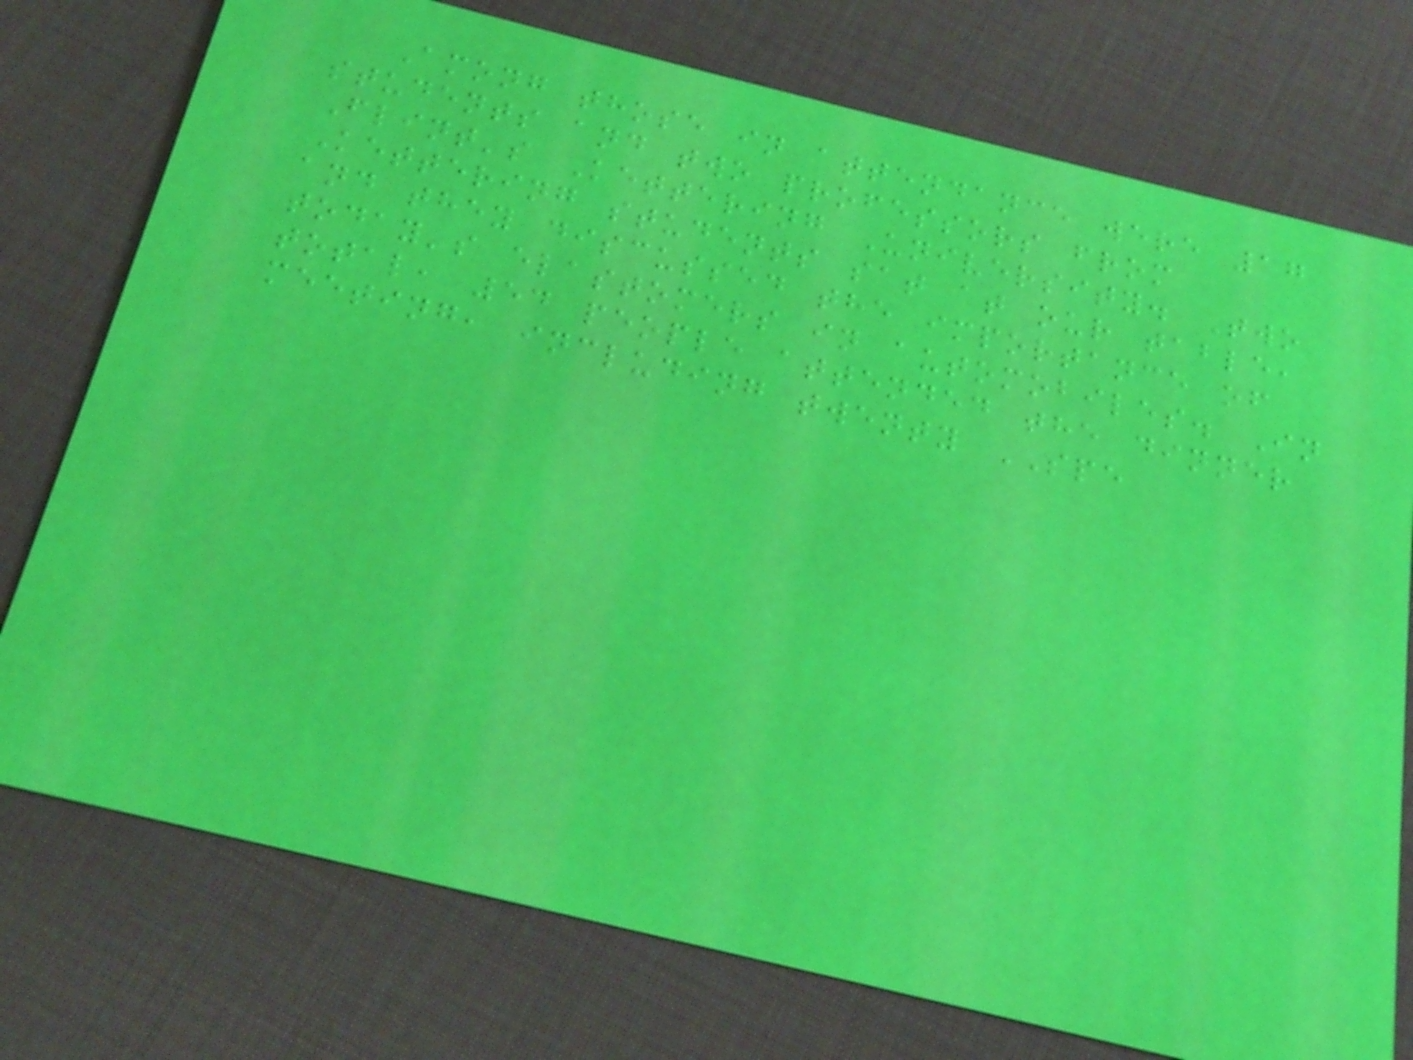Among those in attendance were 17
students and two professors from
Flint's Kettering University. Two
Kettering students sat at our table,
and they discussed the importance of
today's elastomers in automobiles. In
total, 54 people attended the dinner
meeting, including twenty SPE
